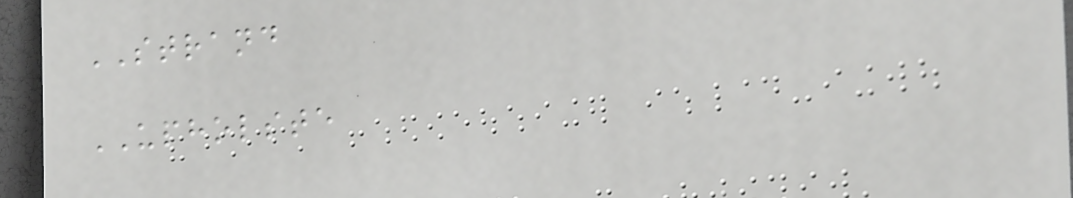STRAND
UPHOLSTE
